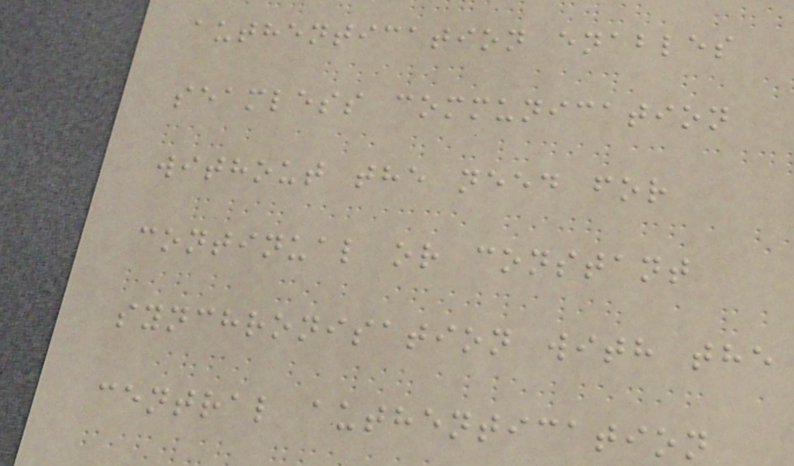authentication enables
seamless communication
without the need for
continual or constant
synchronisation with the
central authentication
